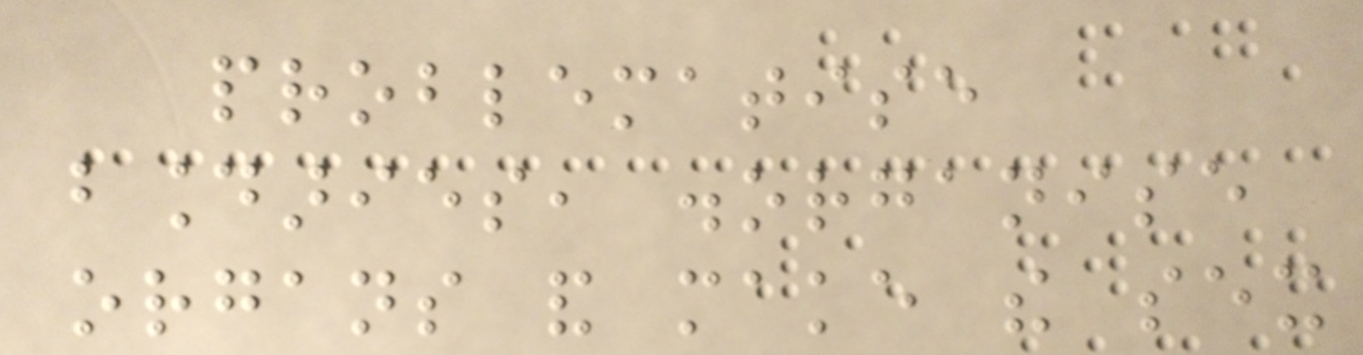problematise
boundaries, disorganise
organs and make the sex
